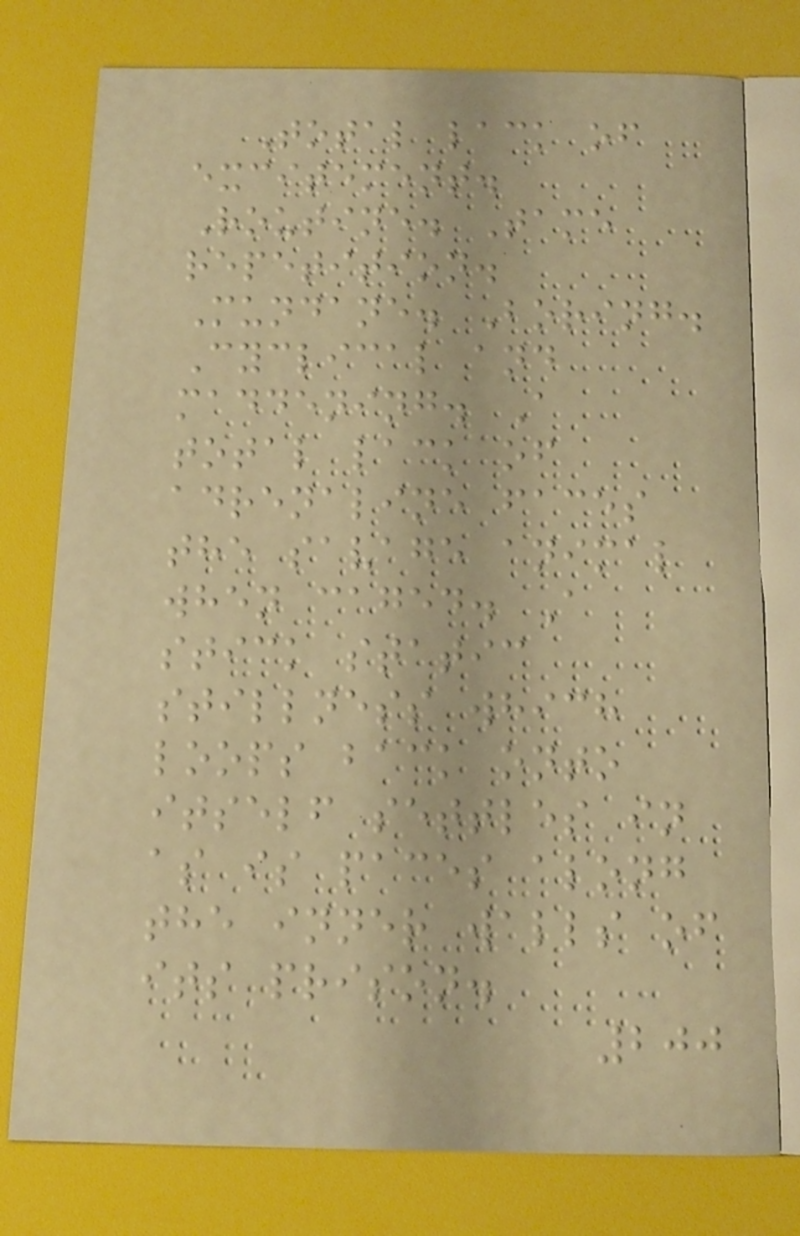Total lack of
excitement.
Routine. Tame
repetition.
Mundane. Boring.
Cyclical and
maddening. A
total lack of
adrenaline faces
the savage animal
when caged. A
stick static
stillness which
loops back onto
itself settles in
as is paces along
the inner walls of
its prison.
200
